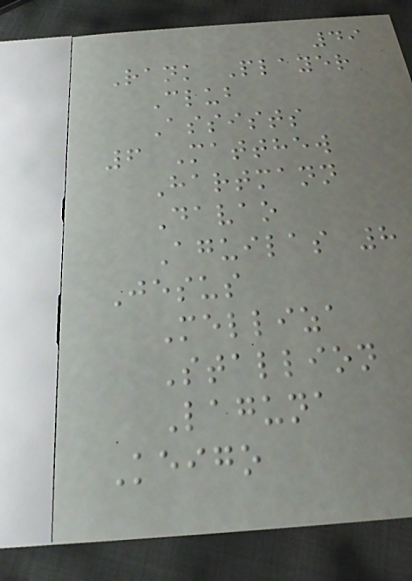49
Rank Player
Club
Assists
6 Matthew
Hartmann
Davao
Aguilas 8
Jesus
Melliza
Stallion
Laguna
Keigo
